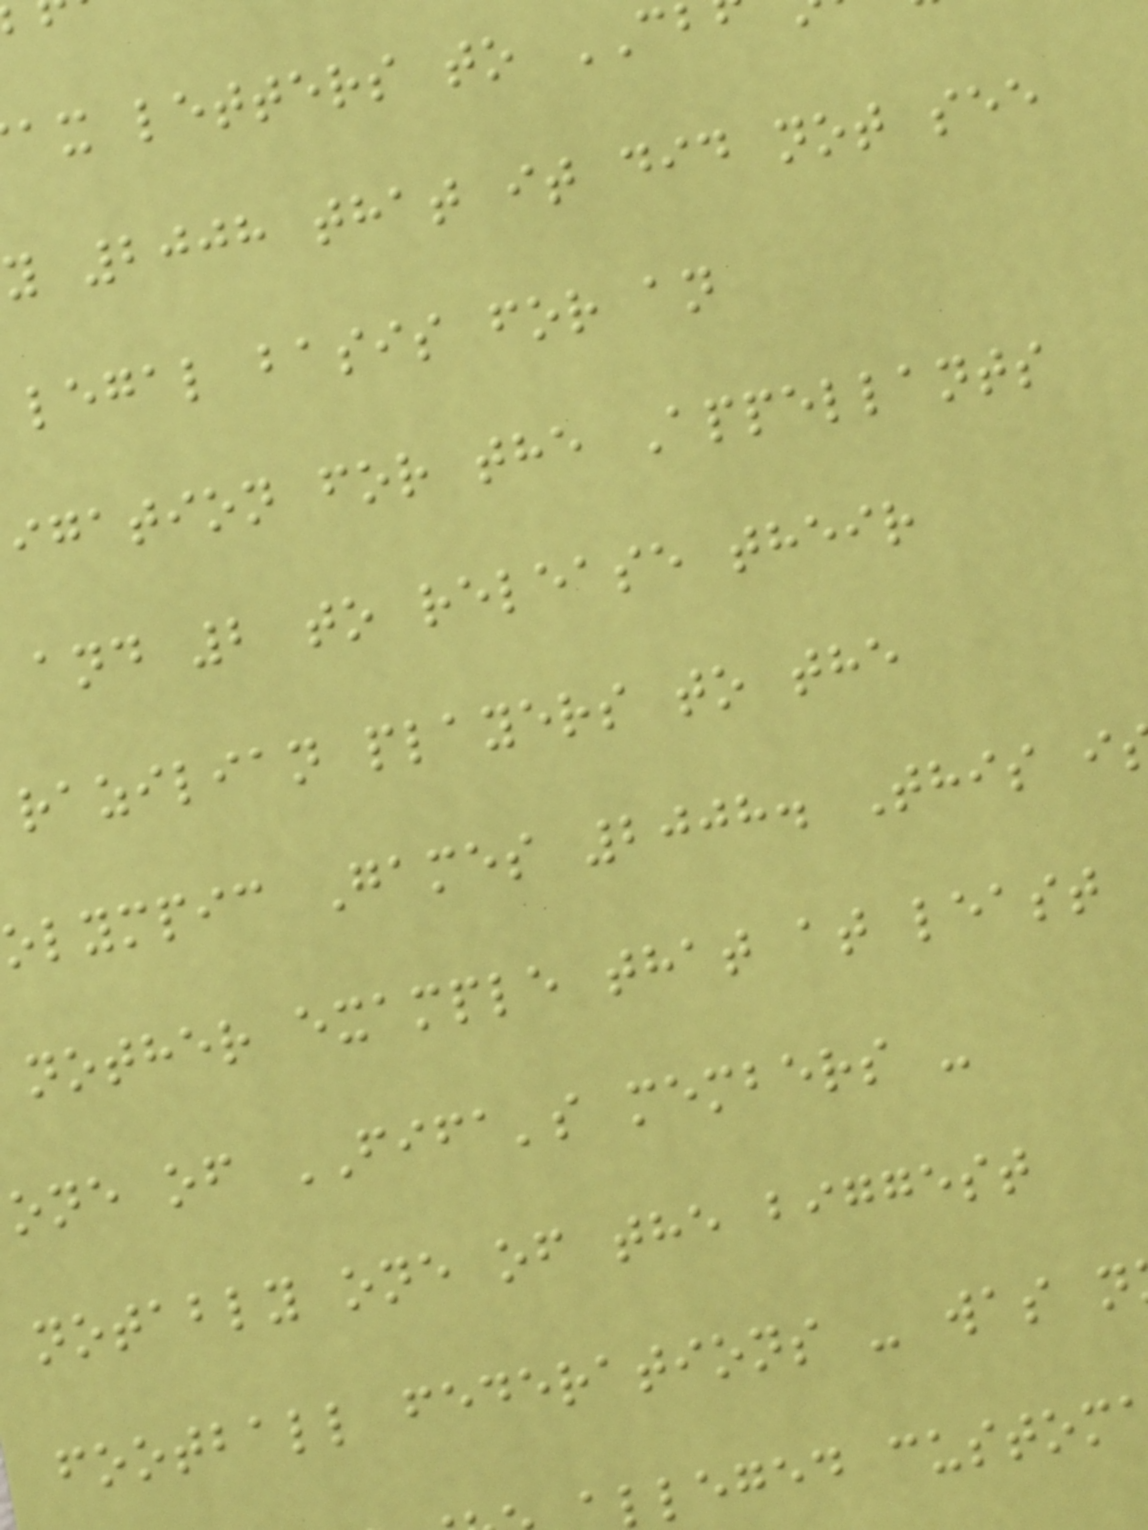ax letters to
y 2008 that it did not see
legal basis for an
igation for the Appellants
and 2 to release their
razilian players to the
olympic Games 2008. This i
nother example that at least
one of FIFA's members -
notably one of the biggest
football federations - was n
lleged custom
